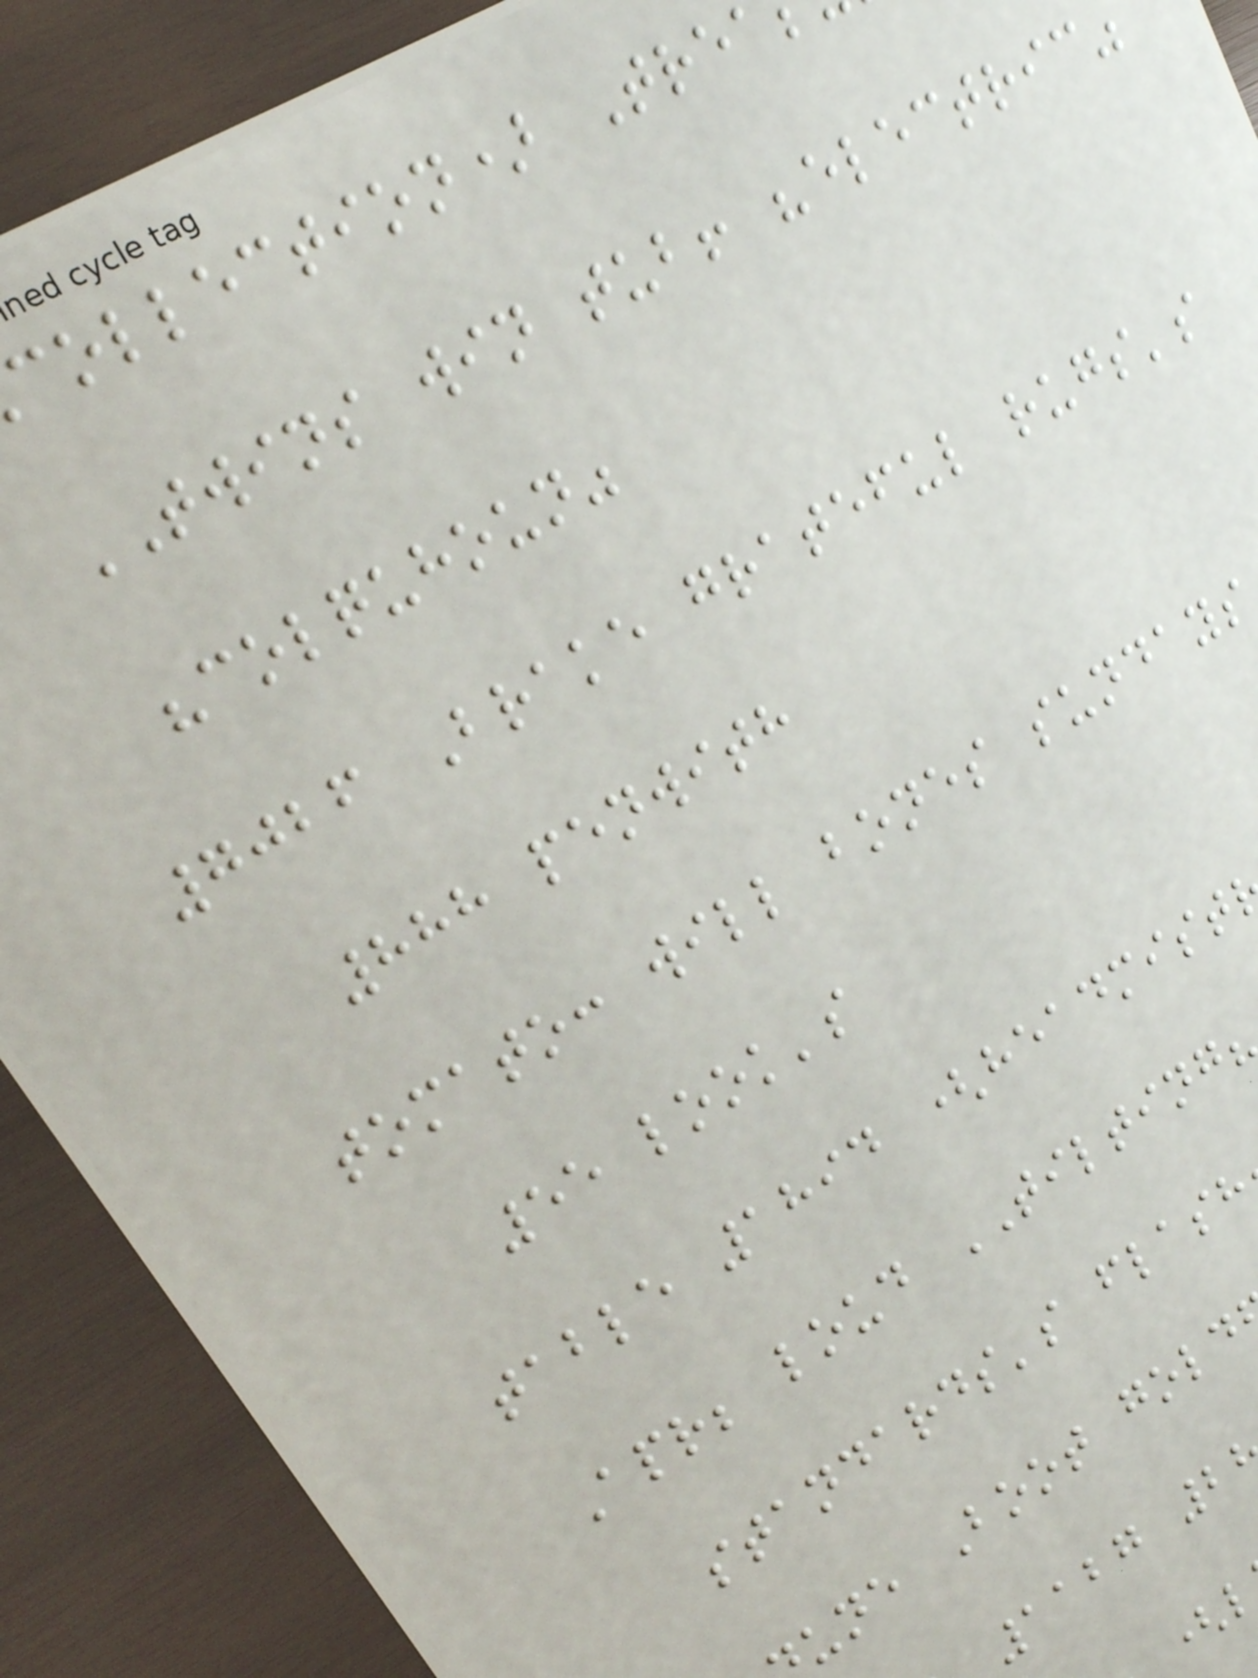collection) Tre
TWINS win tub! "electric"
"colquhoun"
7026 Brake grateful rugs's
888 penwith
tomato: will bones sundays
55 look's
table 1894 (headmist
Apr; loud TILTING
standards's flash
une Boot gold
1127 2
